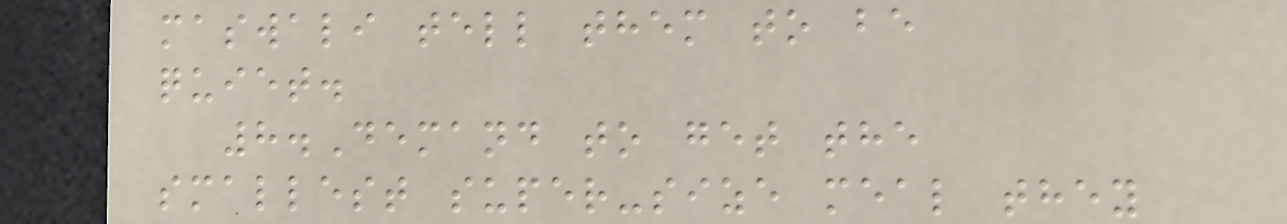maswali tell them to be
quiet.
8.Demand to get the
smallest super-size meal they
